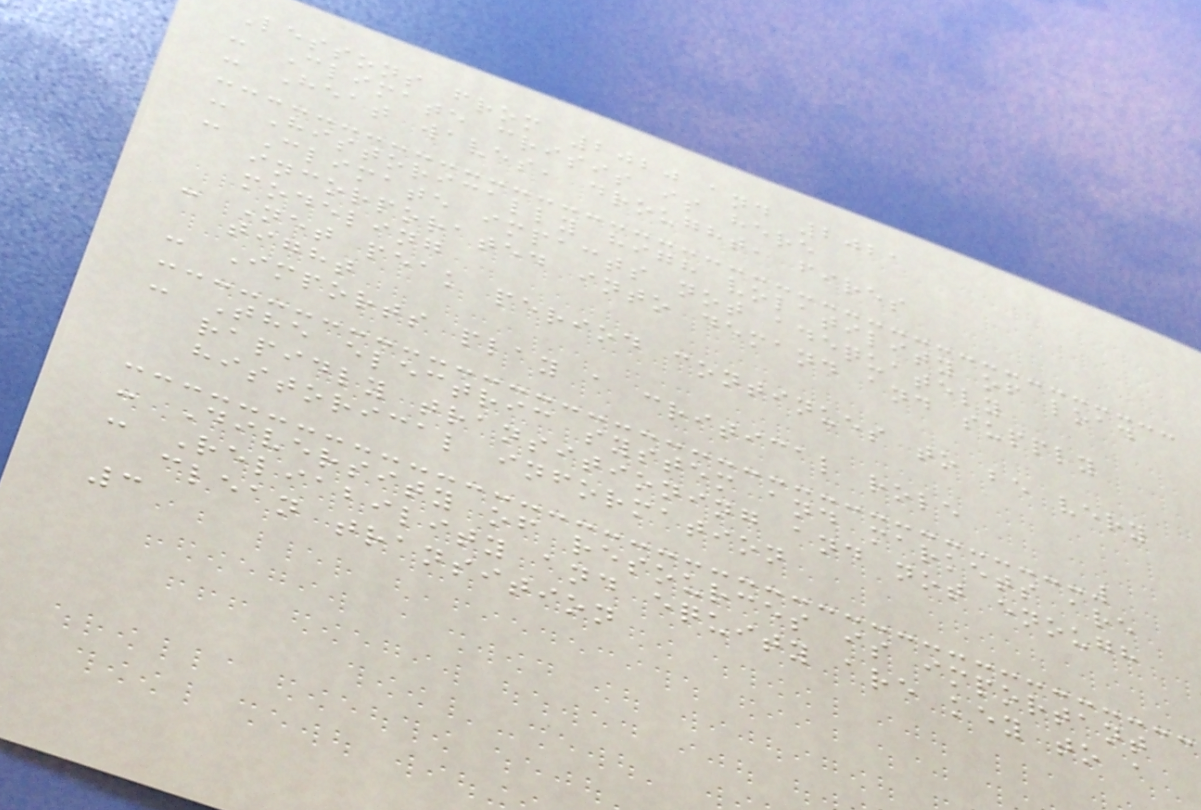Lessons from 2020 and 2021
- Climate crisis is here
- Heat waves, drought, fires
- Historically high volatility of load
- Climate impacts not adequately
incorporated into demand and supply
modeling
- Net peak period continues to be very
tight
- Imports play a critical role
- The electric system and markets are
rapidly transitioning and not enough
historical information
- Diversity of resources is important
- Reliability and equity are key to a
clean transition
3
